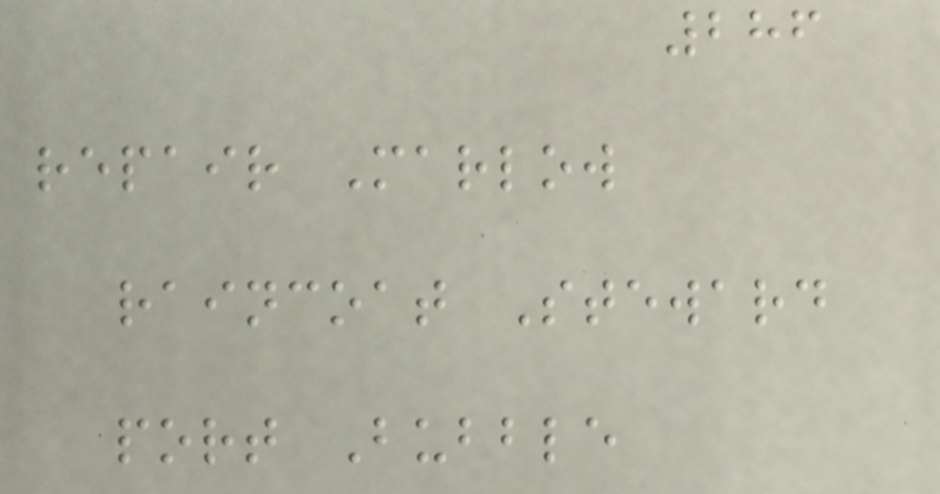286
repair Marlow
raincoat Steward
port Bubble
